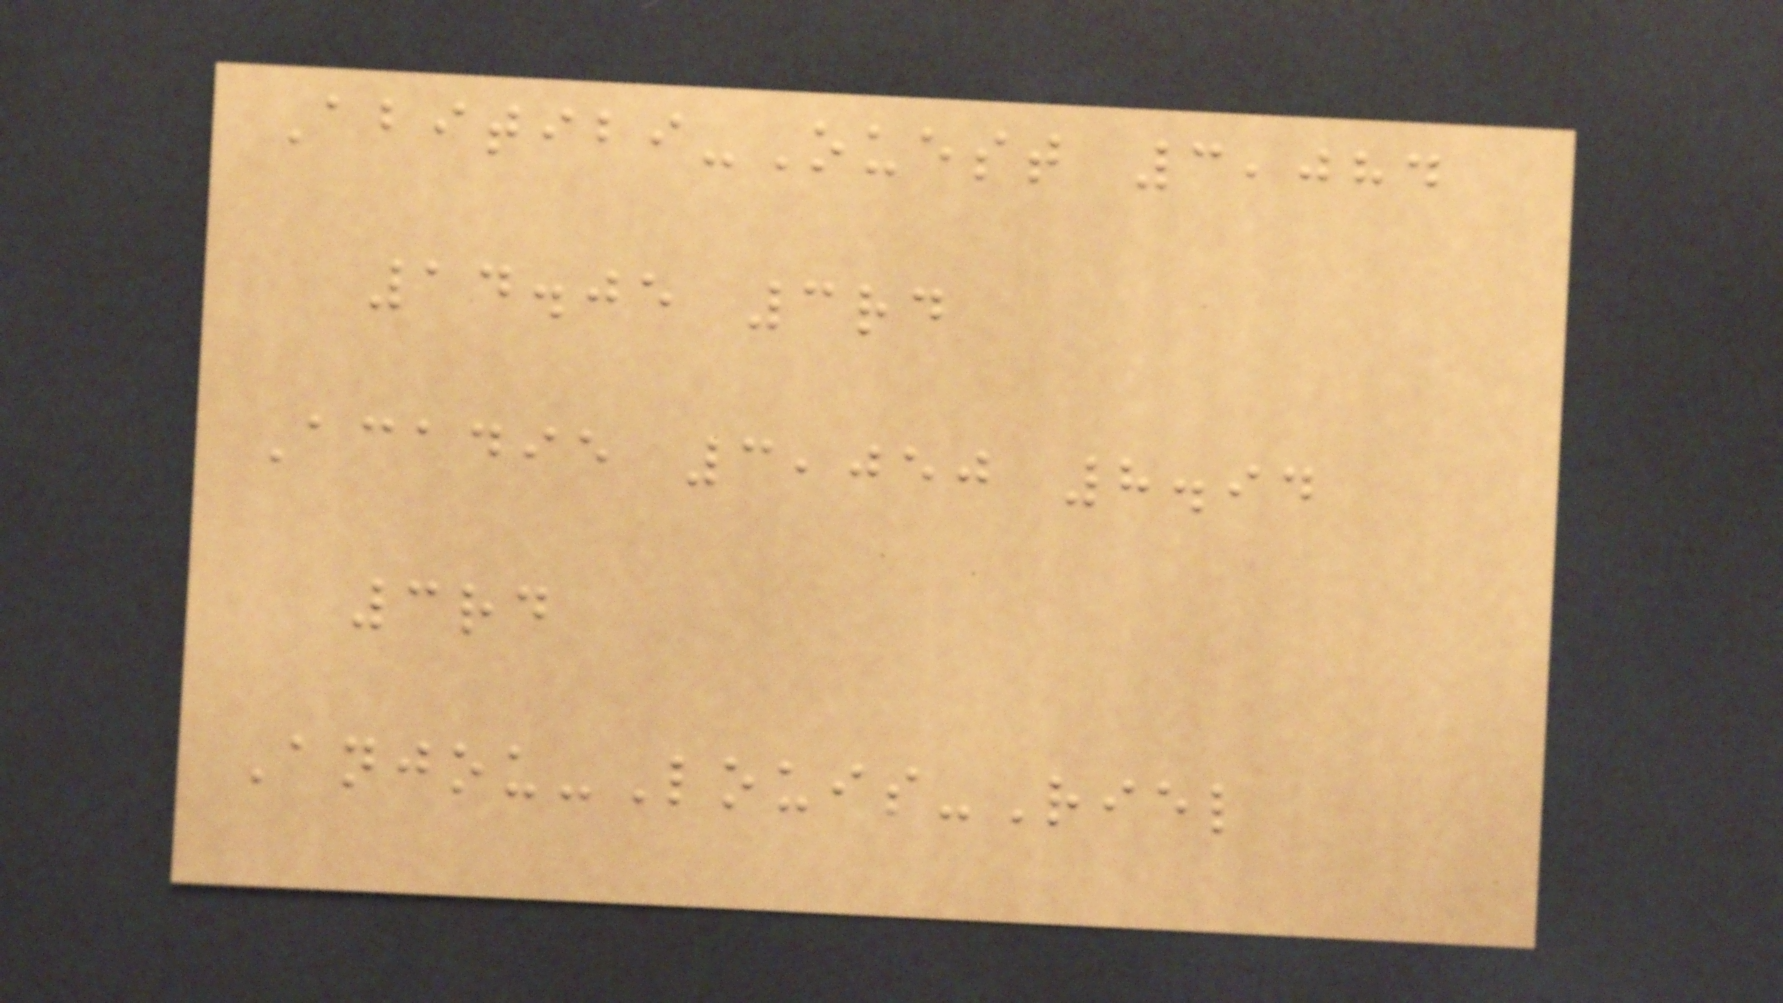Abitibi-Ouest 3,084
14.05 3rd
Acadie 3,050 8.94
3rd
Anjou-Louis-Riel
